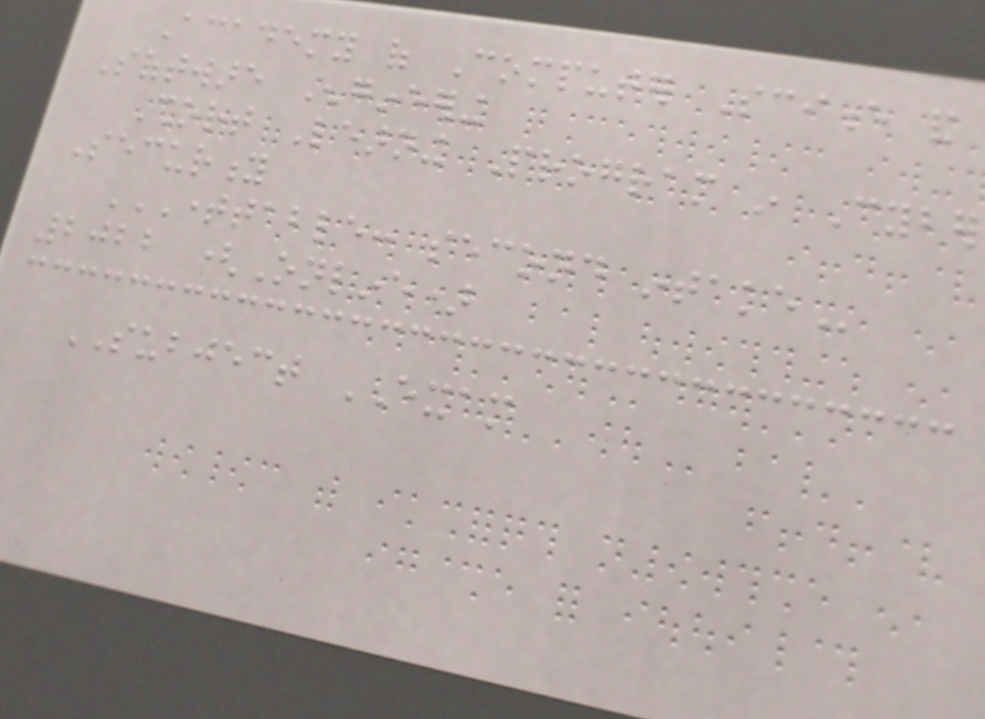Academy of Computer Science and
Software Engineering
Short Learning Program in Cyber
Security
TIMETABLE: SECOND INTAKE
2022 (Online)
SUBJECT EXAM
